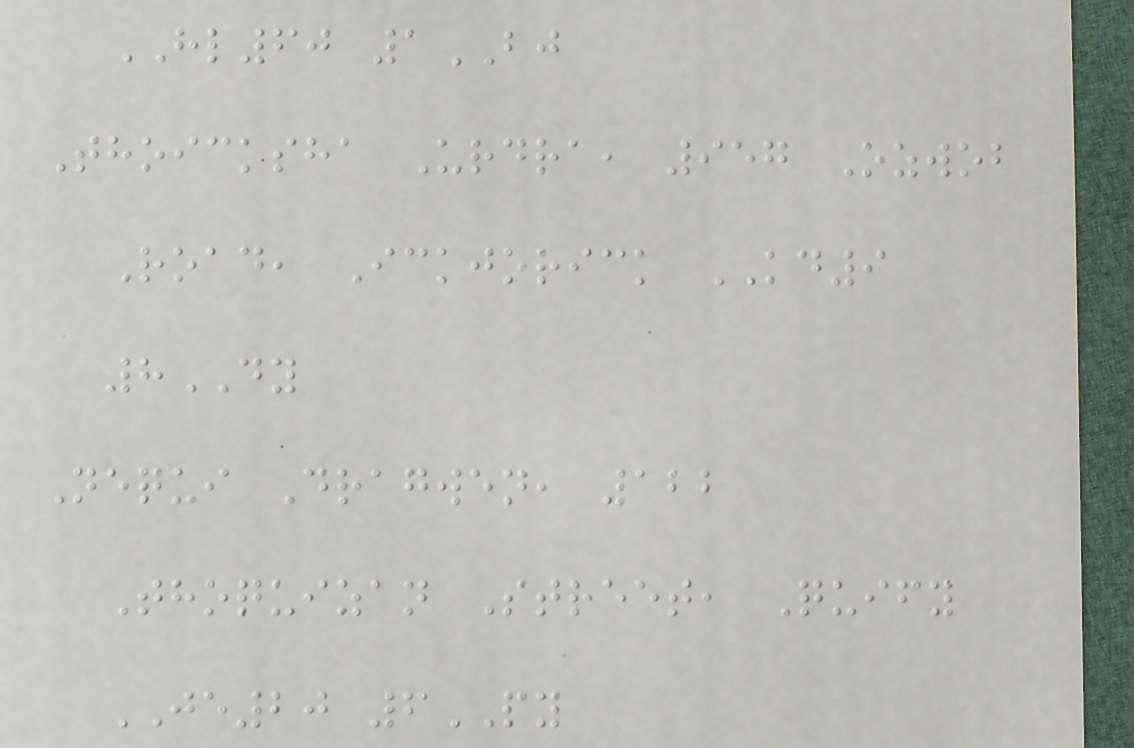HL60 1BJ
Thoicksha Urdra, 957 Ozwob
Road, Ickjorick KD9
8DY
Nequi Dragwen, 122
Thoquizan Street, Quify
JE20 6PY
